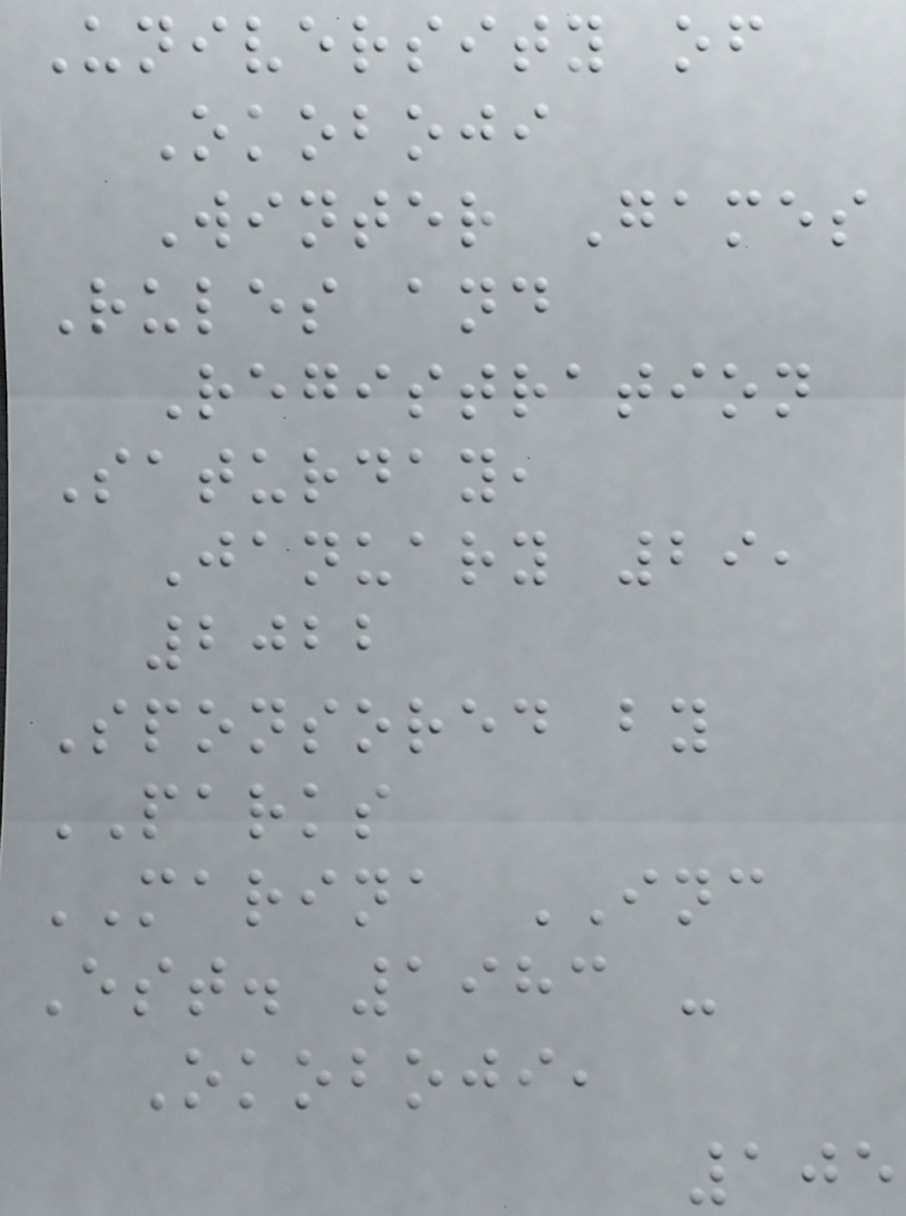University of
Okoboji
Winter Games
Rules and
Registration
Saturday,
January 29,
2022
Sponsored by
PARKS
MARINA INC
Est. 1983 -
Okoboji,
105
